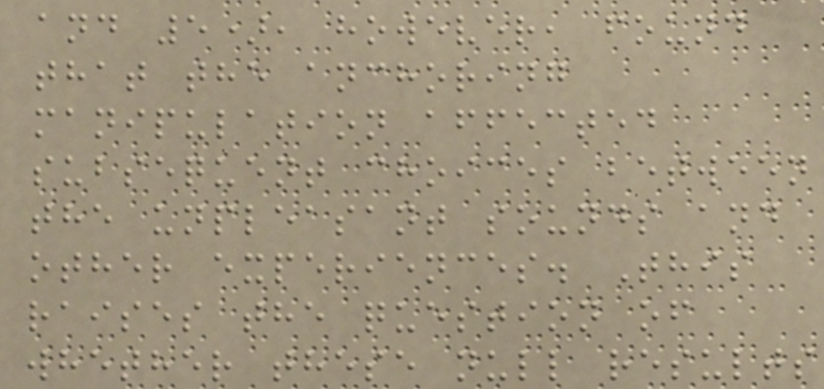and 5), however, found
that the anchoring
manipulation affected
subsequent choices between
the unpleasant sounds and
other experiences. This
raises the question of
whether these null results
